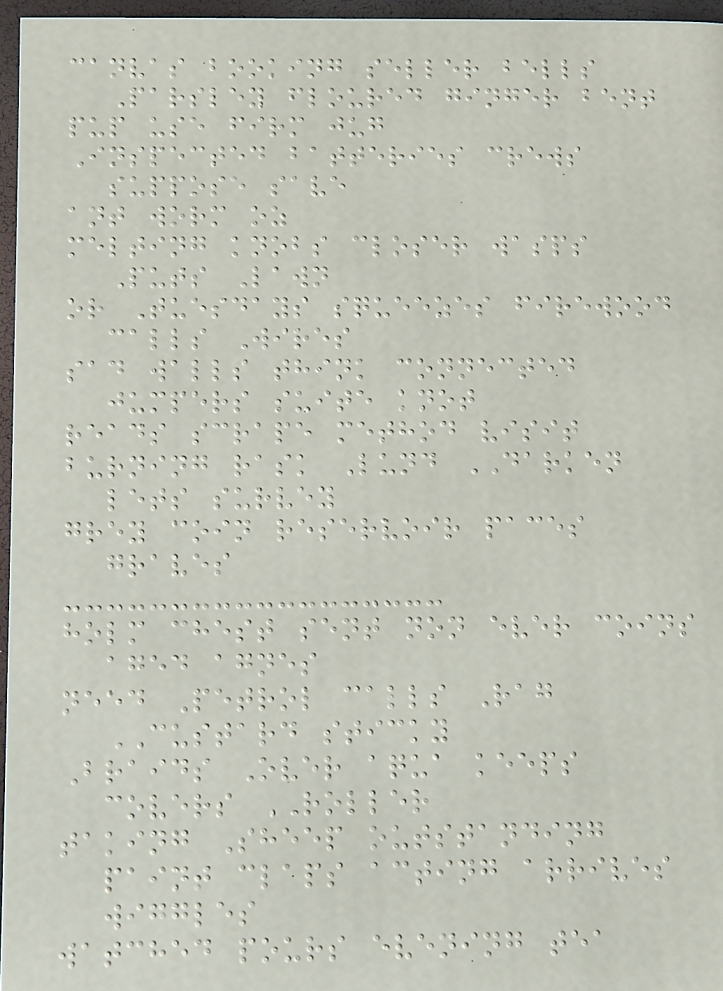canvas booking seller bells
Parsley floured ginger bent
pup use firm jug
Inspected batteries crews
suppose save
ant worm oz
melting knobs closer wasps
Puts Lawn
or Tuesdays squeezes firewood
calls Wires
sad walls think connected
jumpers suite knot
reads scrape method visit
burning rask Lund DARKEN
lets survey
grey coin reservoir paces
graves
holm chest sent non ever coins
aged agnes
need Petrol calls Rag
CUSTARD sticky
Braids Over aqua keeps
covers ROLLER
taking Sheep outstanding
paint claps acting arrives
wiggles
watched pours evening tea
